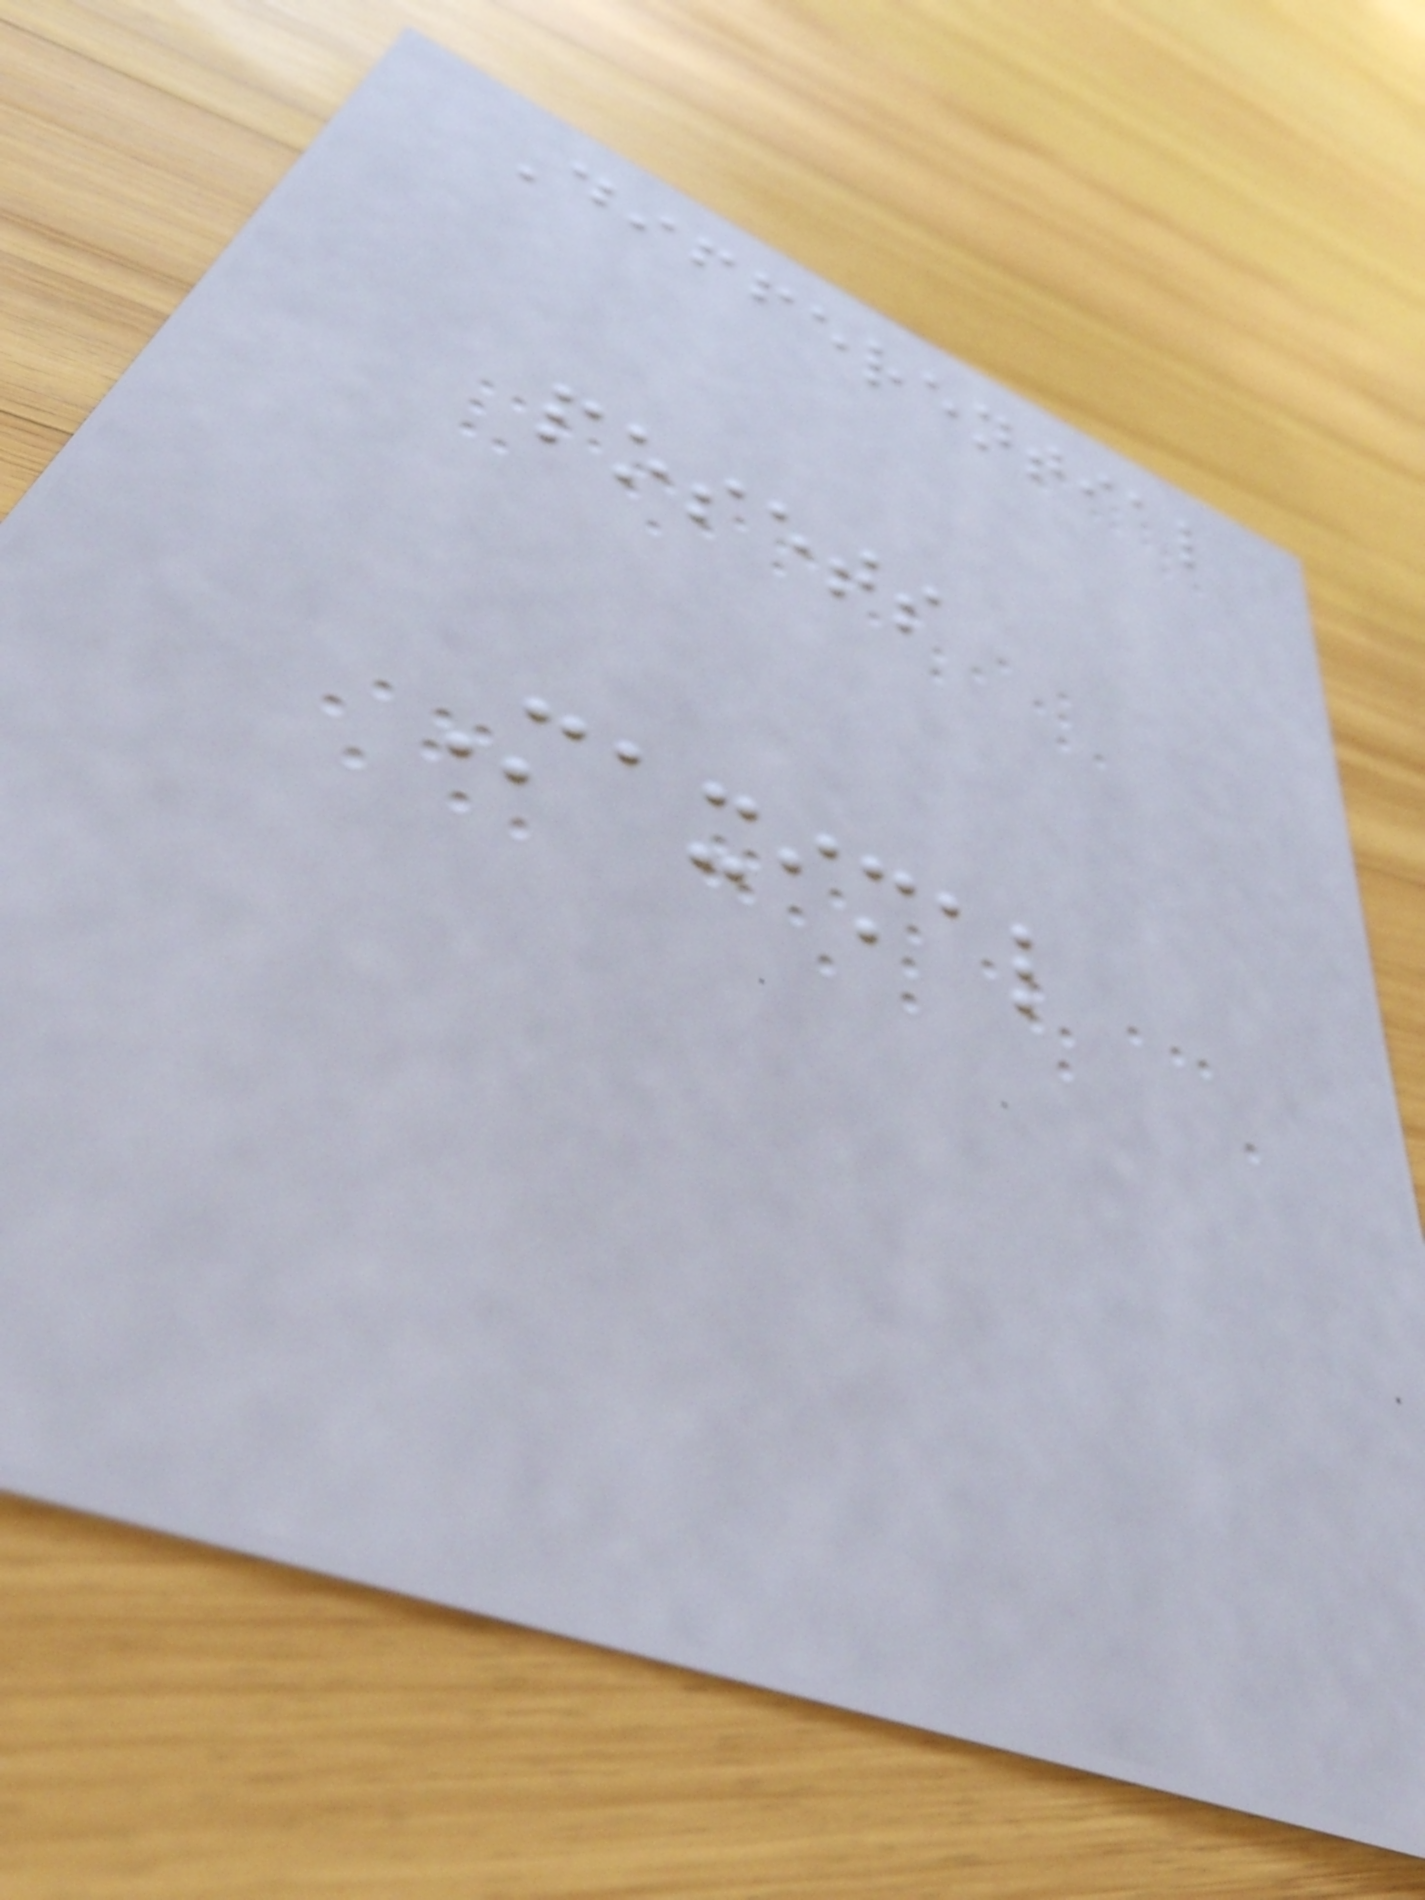Differential
posets
Maximal
